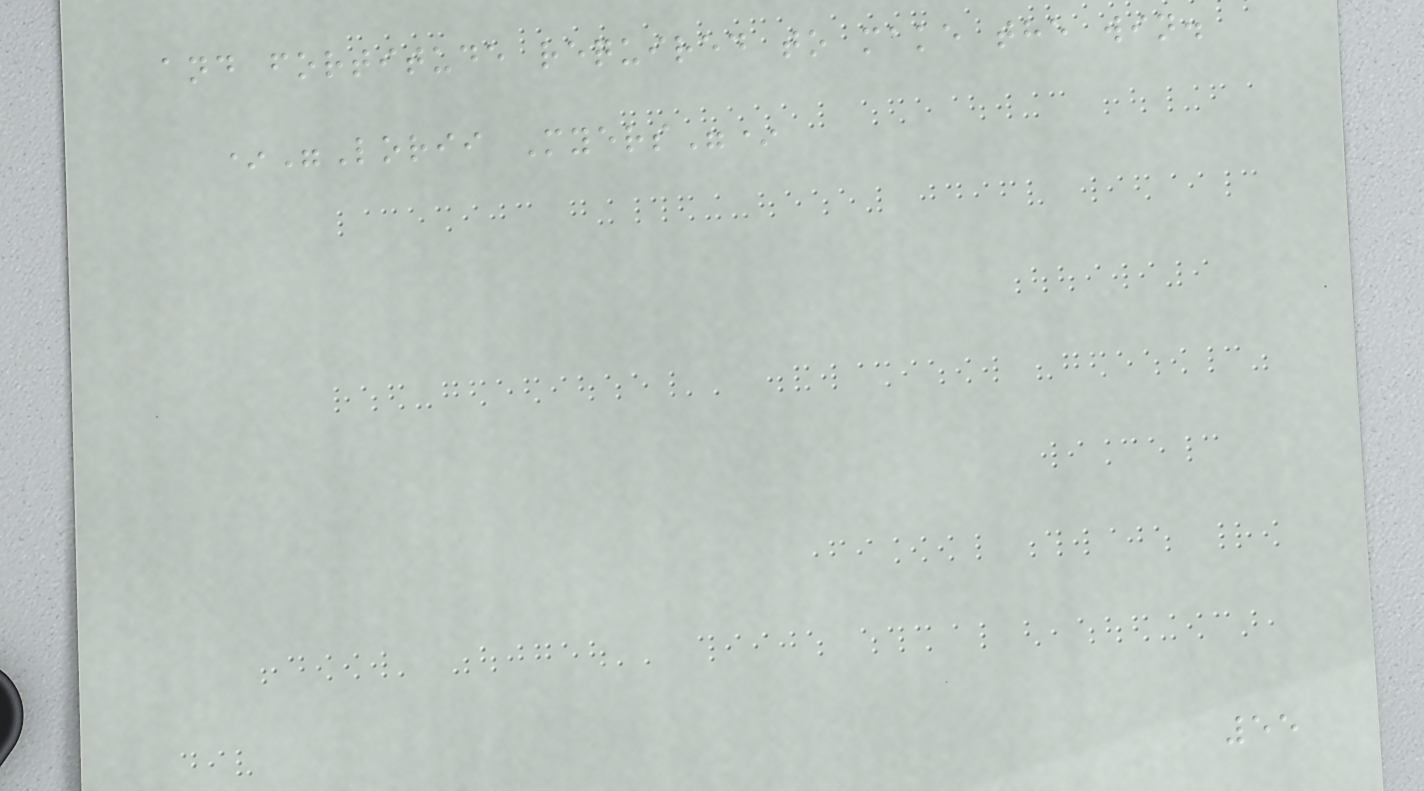and fortitude required to make the win.
*"Lorii Myers"*
55
